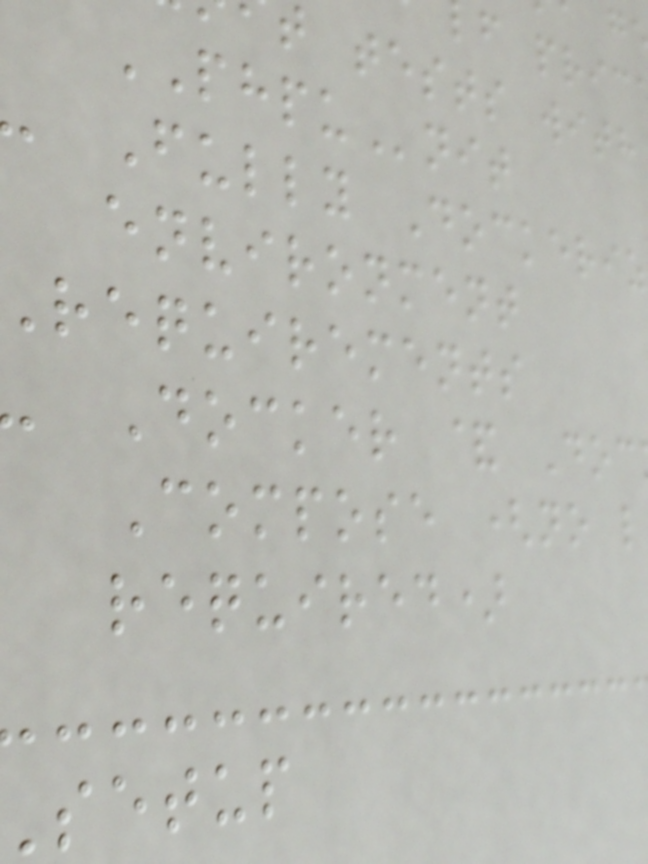f pric
tests with
PHPUnit
Fully Dockeriz
environment
requirements
Docker & Doc
Compose (no l
required)
setup
